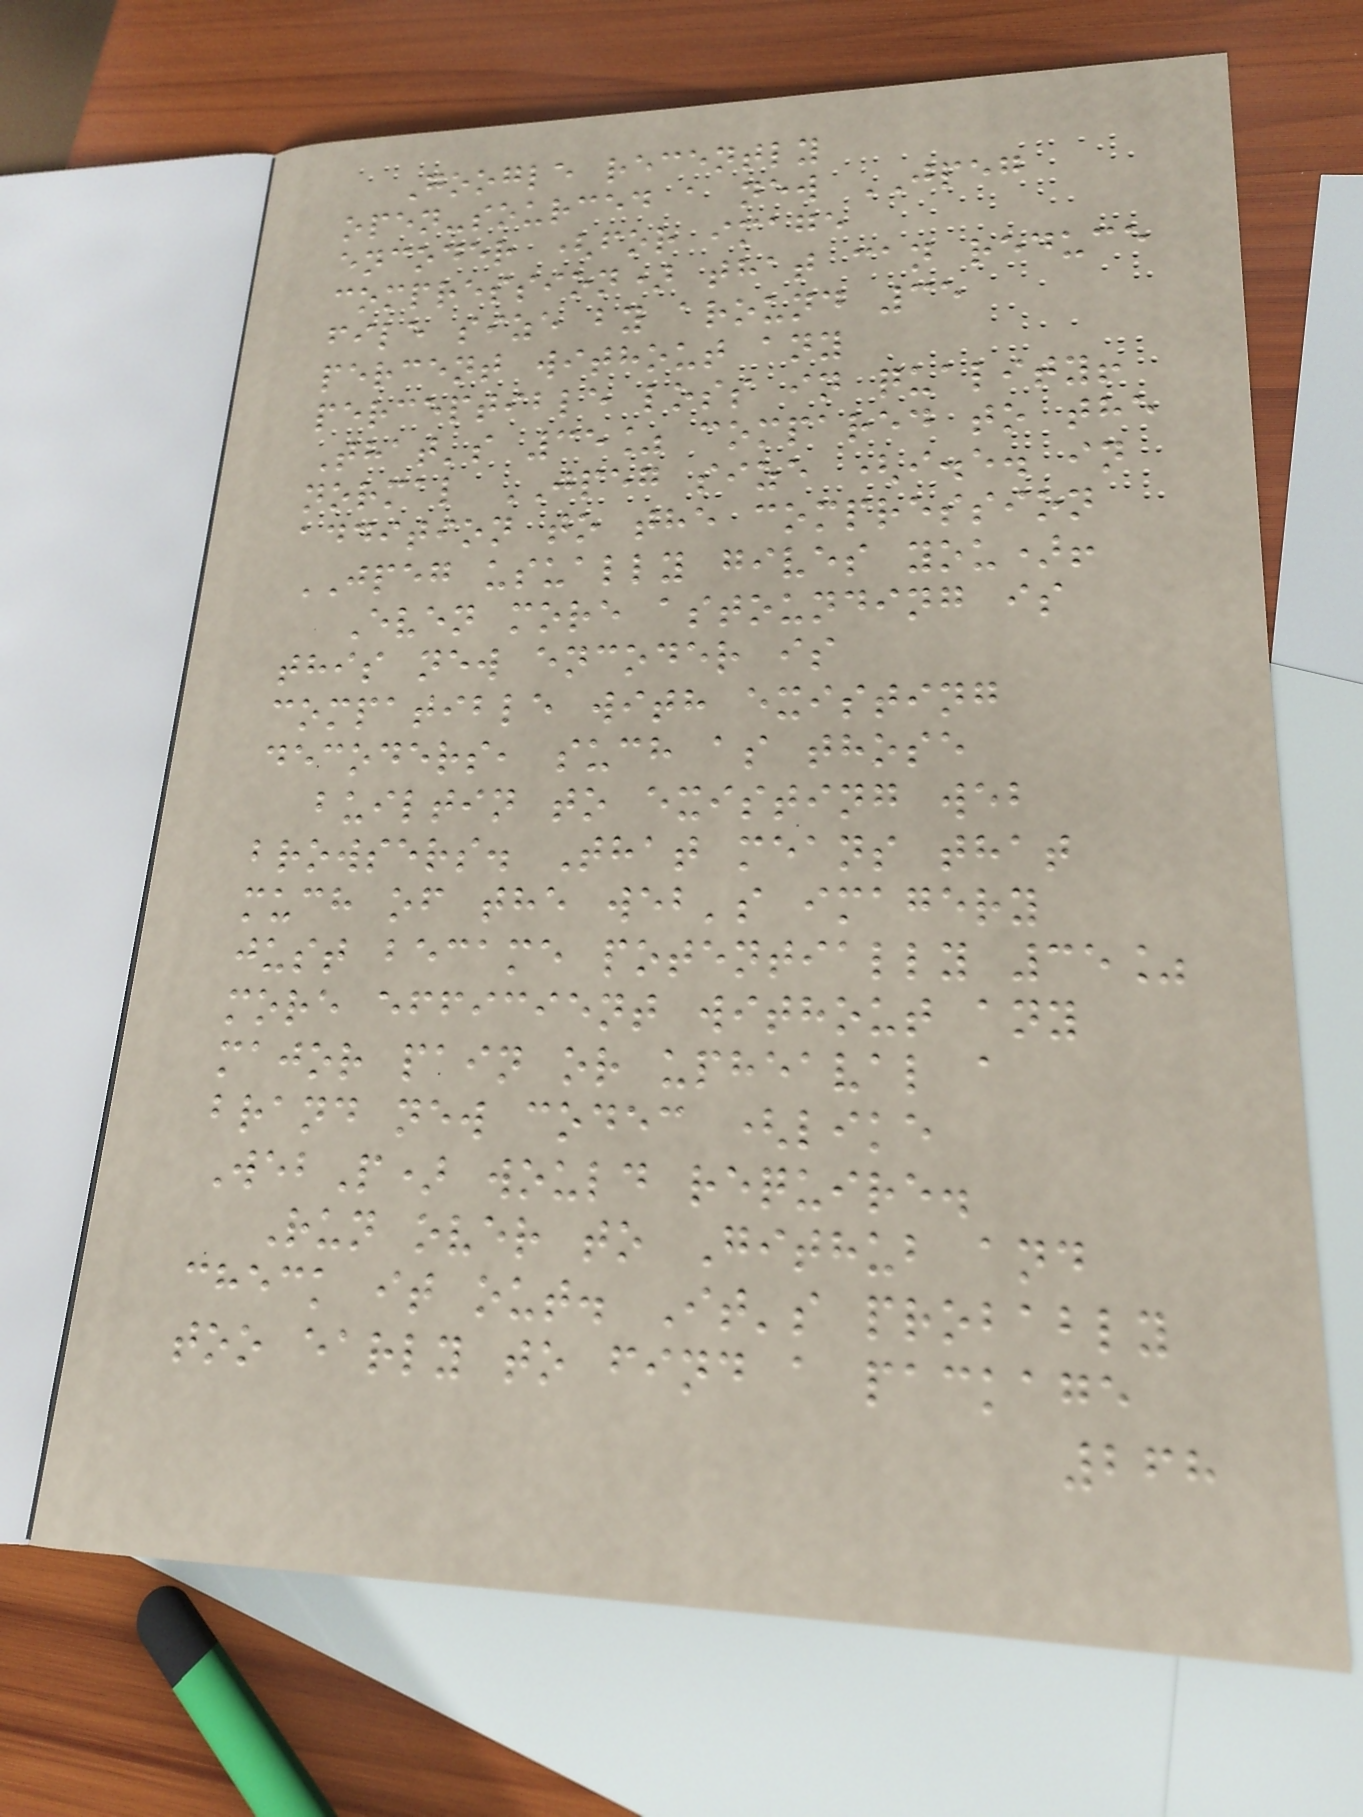Google recently
open-sourced a new JPEG
encoder (for image
compression) that can reduce
file size by around 35
percent without any
perceptible loss in quality!
That's 35% compared to the
normal JPEG size (i.e. in
addition to the compression
JPEG usually gives you)!
Even more astounding is
this new encoder is
compatible with existing
decoders, such as those
builtin to existing web
browsers. That means that
much of the web's imagery
just became potentially 35%
more efficient without any
major pain or upheaval a
brand new codec (like
WebP) would require.
Run over to Github and
check it out. It's probably
too early to find a package
268
